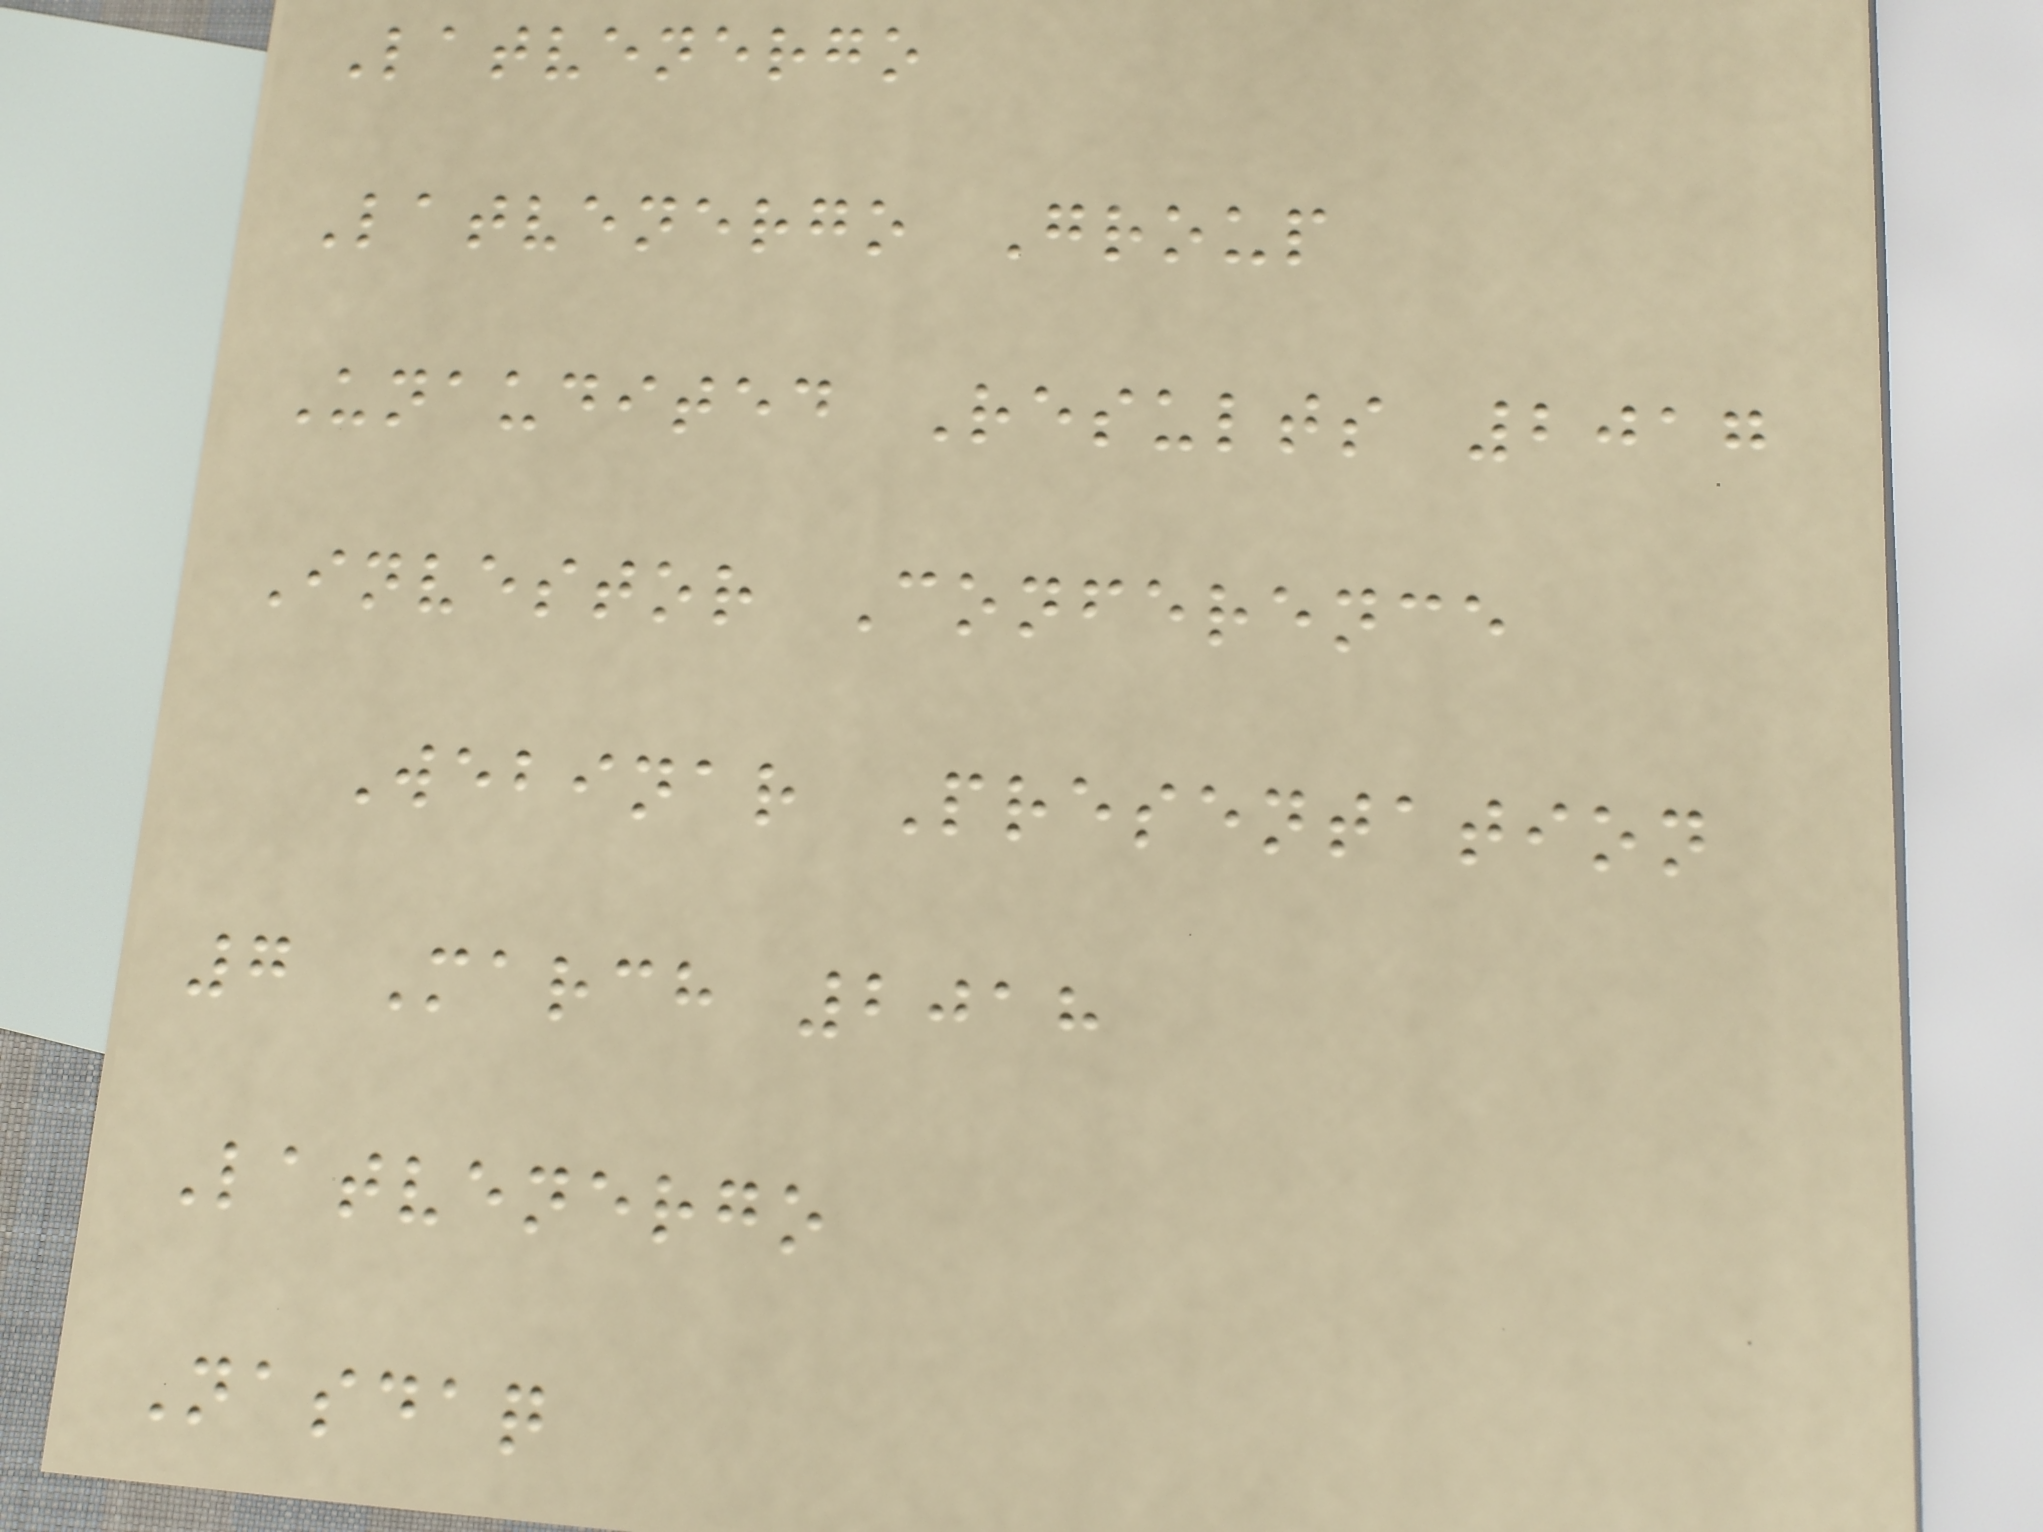Latvenergo
Latvenergo Group
Unaudited Results 2017
Investor Conference
Webinar Presentation
7 March 2018
Latvenergo
Nasdaq
